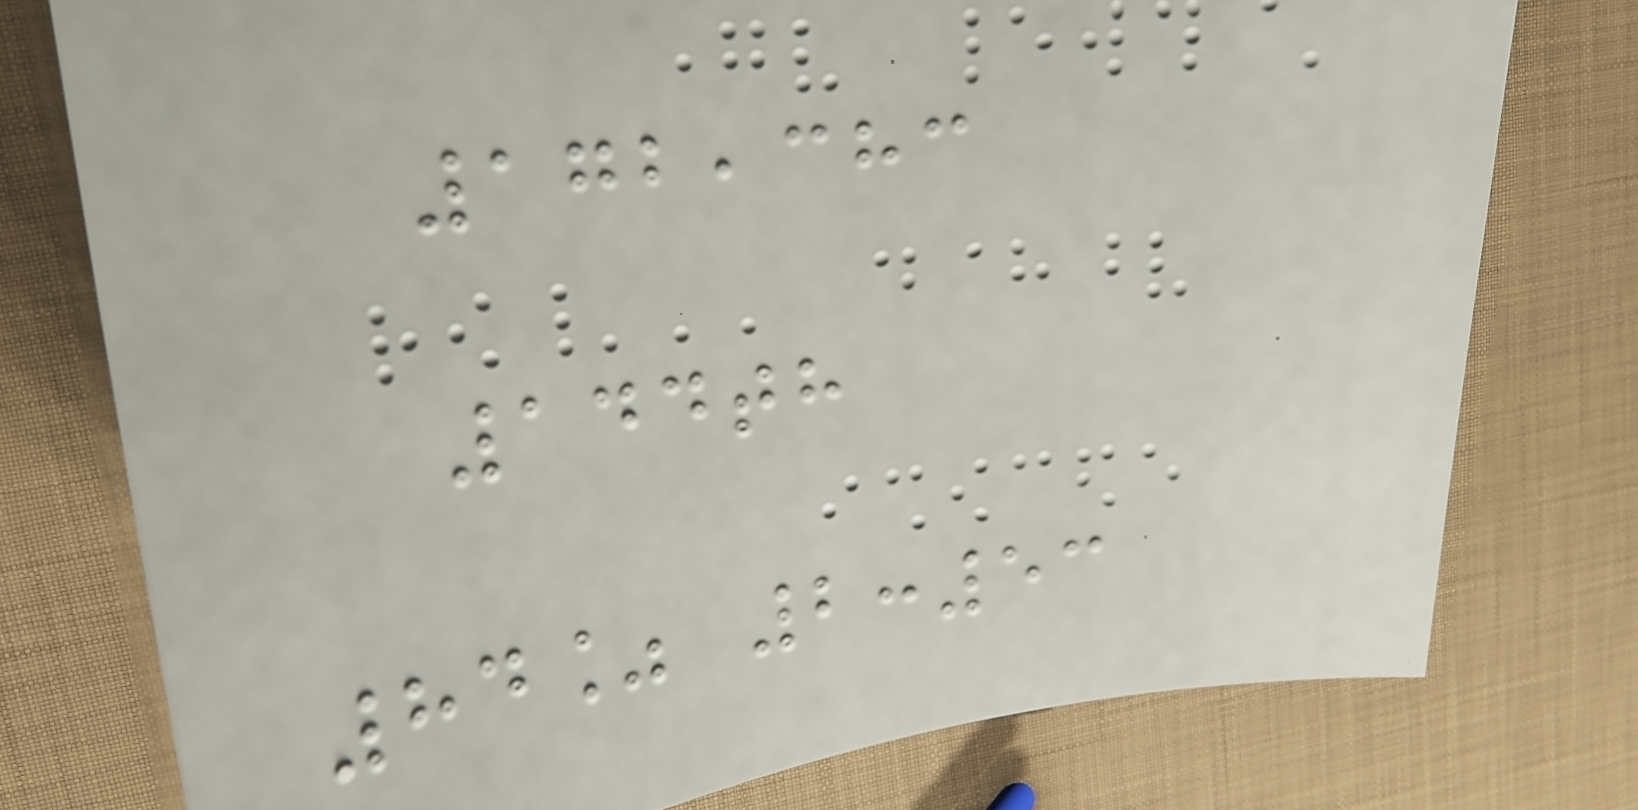172,383
144th
84% 2:53
